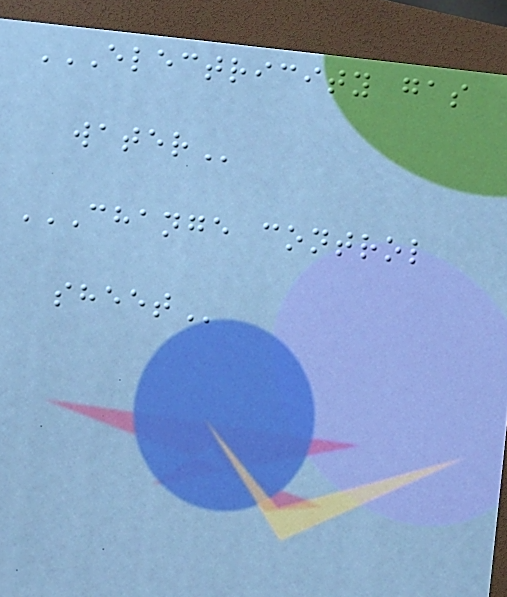ELECTRICITY GAS
WATER
CHANGE CONTROL
SHEET
